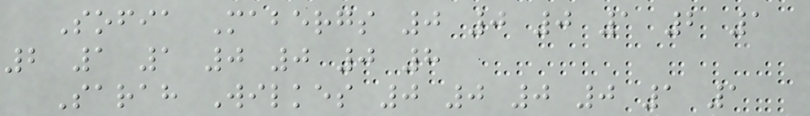Sofia Mabergs 0 0 0 1 2 1
2 1 1 0 0 0 8
Sarah Wilkes 0 0 0 0 1 1
